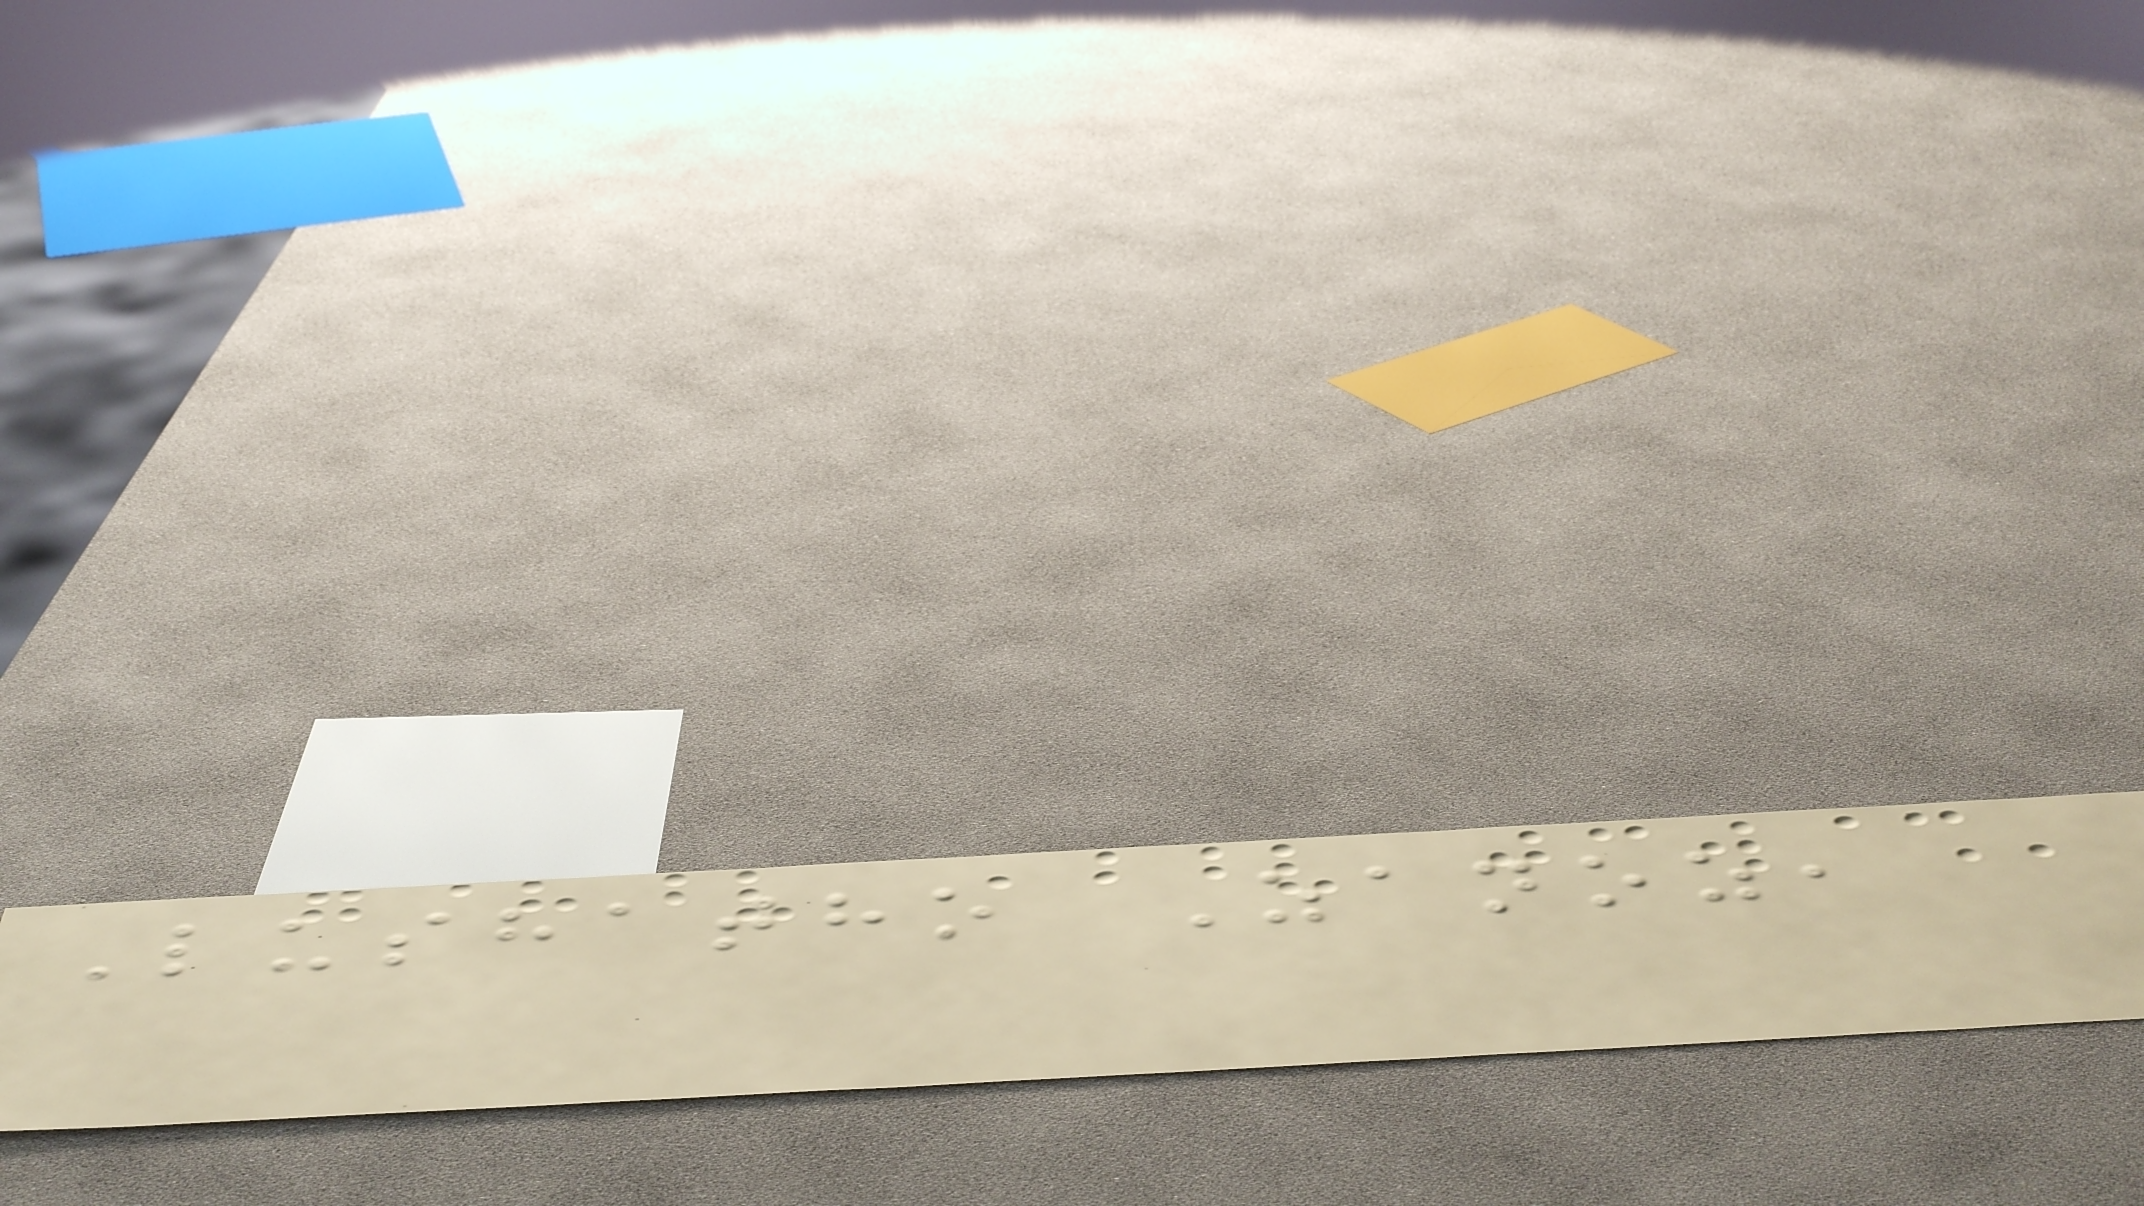Lushatho Zanoz,
